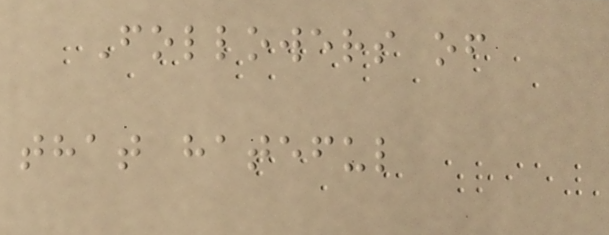Followers of
that hateful
